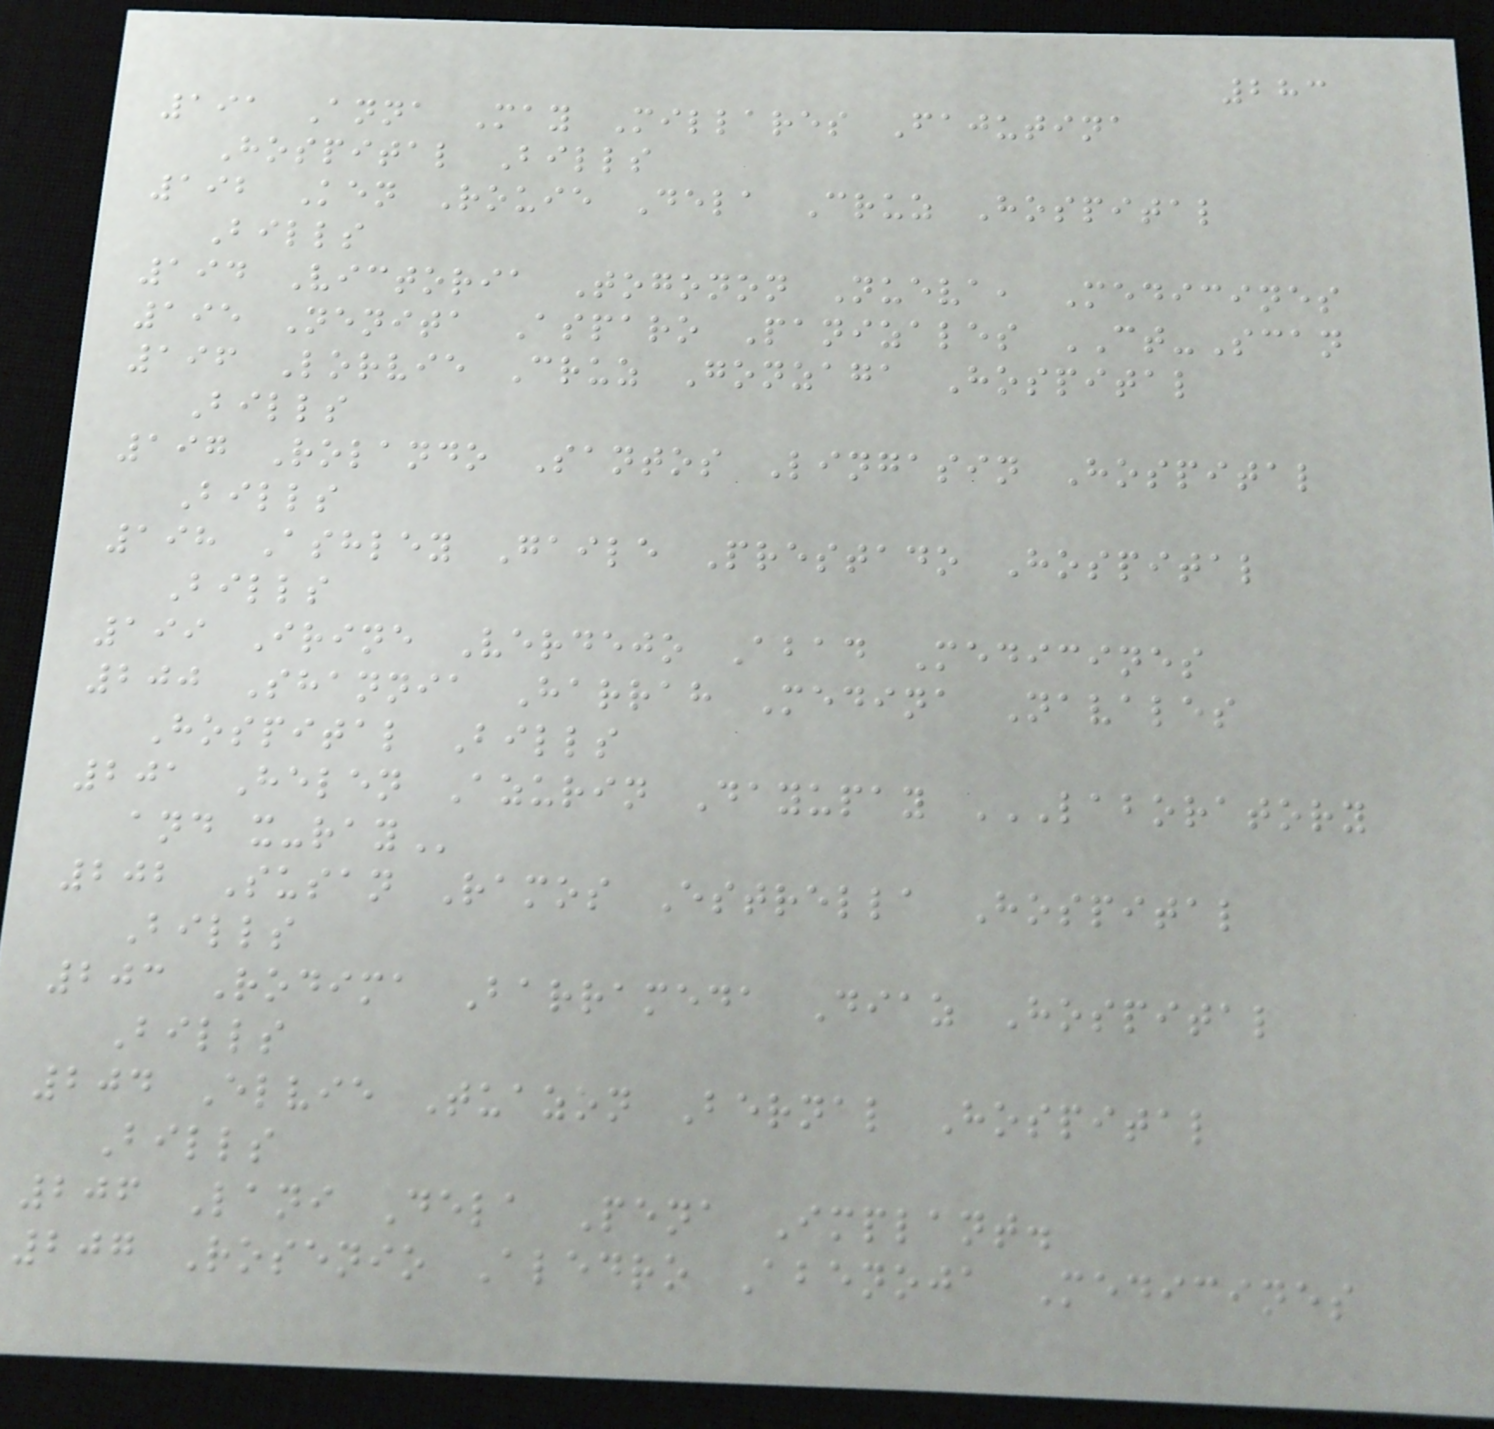283
191 Anna May Millares Fajutina
Hospital Bills
192 Ken Rouie Dela Cruz Hospital
Bills
194 Victoria Togonon Nueva, Medicines
195 Nenita Asparo Panizales CT-Scan
196 Lorvie Cruz Gonzaga Hospital
Bills
197 Rolando Santos Lingasin Hospital
Bills
198 Ashley Gaile Prestado Hospital
Bills
199 Irine Verdejo Abad Medicines
200 Shannia Harrah Medina Navales
Hospital Bills
201 Helen Azurin Dayupay LABORATORY
AND X-RAY
202 Susan Ramos Estrella Hospital
Bills
203 Rodima Barrameda Diaz Hospital
Bills
204 Elvie Tuazon Bernal Hospital
Bills
206 Lani Dela Pena Implant.
207 Rosenio Aledro Abenoja Medicines
